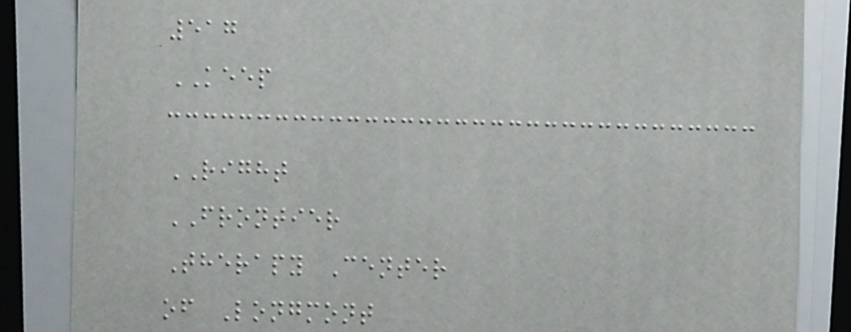517
KEEP
RIGHT
FRONTIER
Therapy Center
of Longmont
